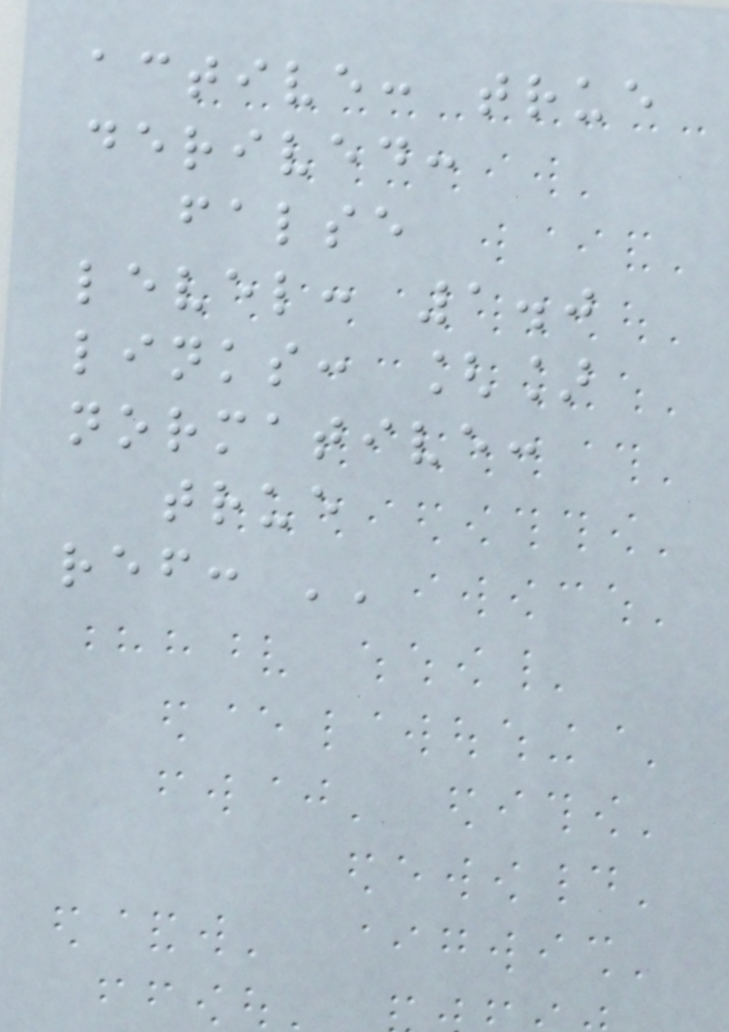active: true
derived:
false
level: 1.0
links: []
normative:
true
ref: ''
